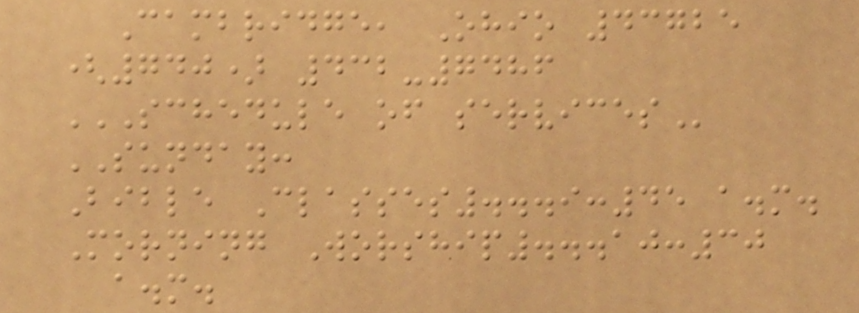Cambridge, Ohio 43725
(740) 432-7486
SCHEDULE OF SERVICES
SUNDAY:
Bible Classes...9:45 a.m.
Morning Worship...10:30
a.m.
